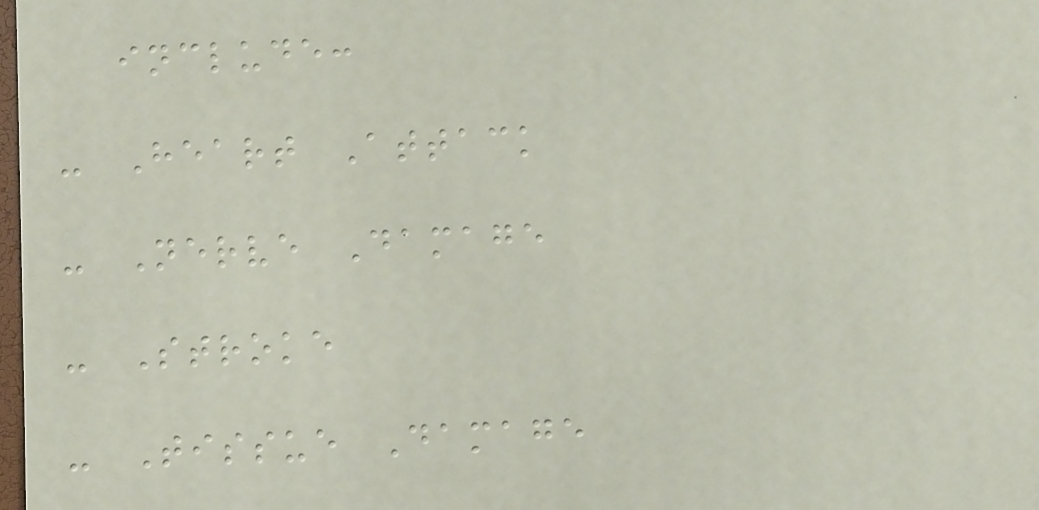include:
- Heart Attack
- Nerve Damage
- Stroke
- Tissue Damage
